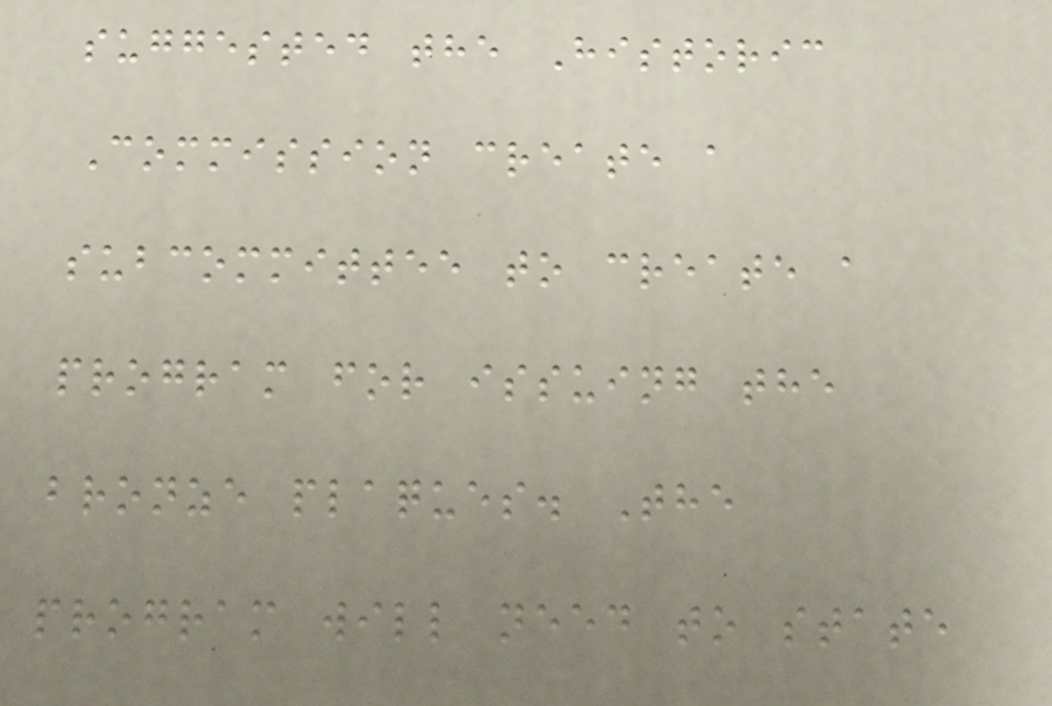suggested the Historic
Commission create a
subcommittee to create a
program for issuing the
bronze plaques. The
program will need to state
